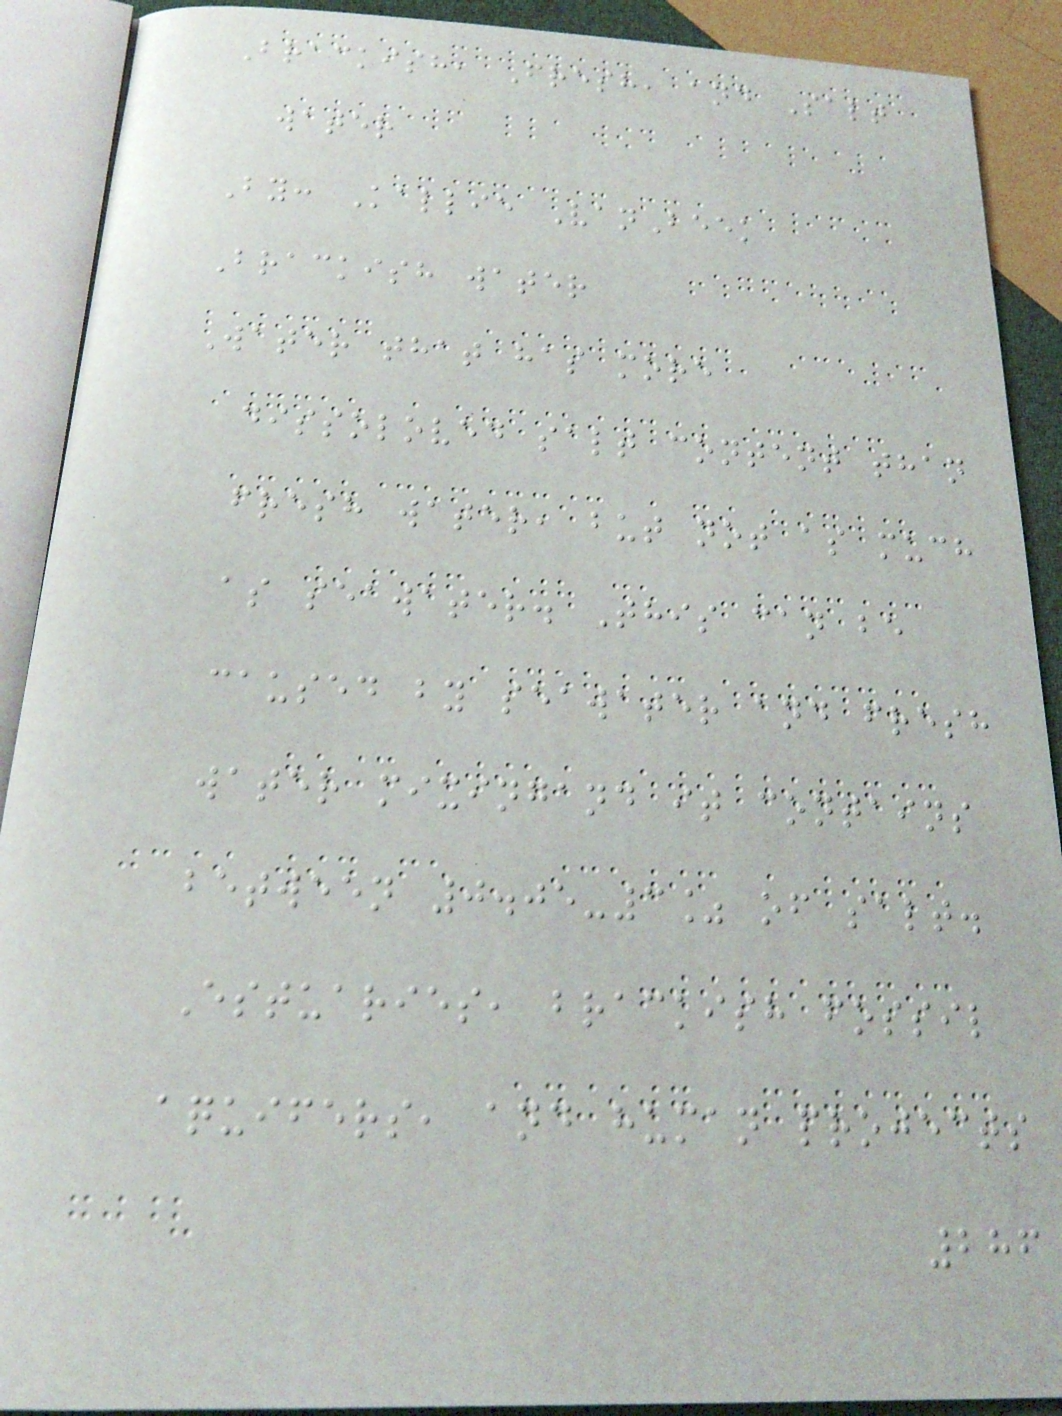Brackish, Fresh, and Salt
water
By: Kallie VanBeek
Brackish water
Water that has more
dissoloved salt content than
fresh water, but not as much
as seawater. This can be
caused by seawater and fresh
water mixingand it contains
between 0.05-3% of salt.
Estuaries, brackish fossil
aquifers, and human projects
286
